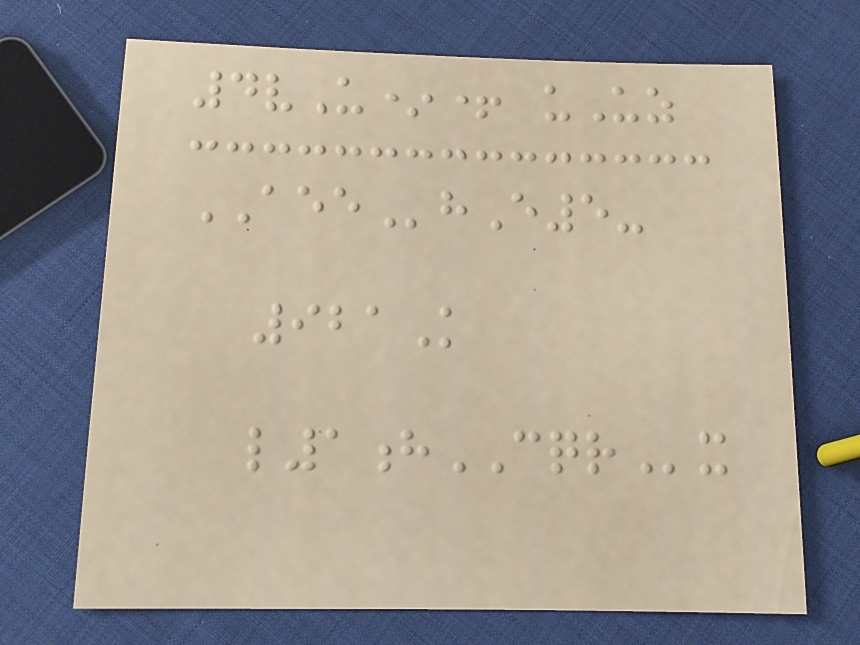4vU*+ uUz
AEEhE5-
921K
l1hCQRx
